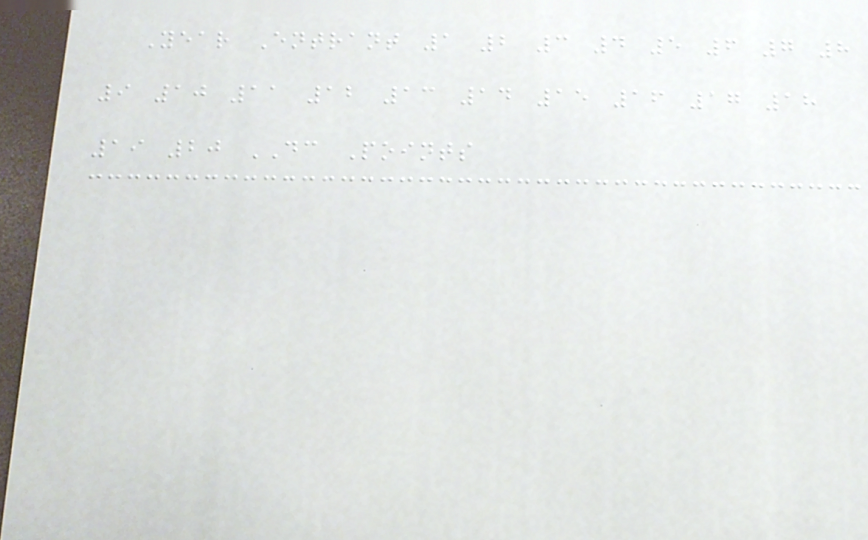Year Entrant 1 2 3 4 5 6 7 8
9 10 11 12 13 14 15 16 17 18
19 20 DC Points
